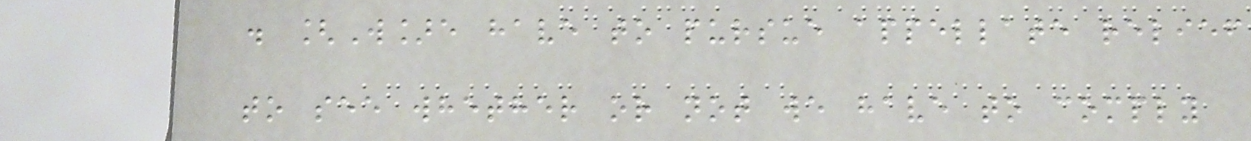. [W]e have to pursue appellate relief
to see whether or not we have to comply
